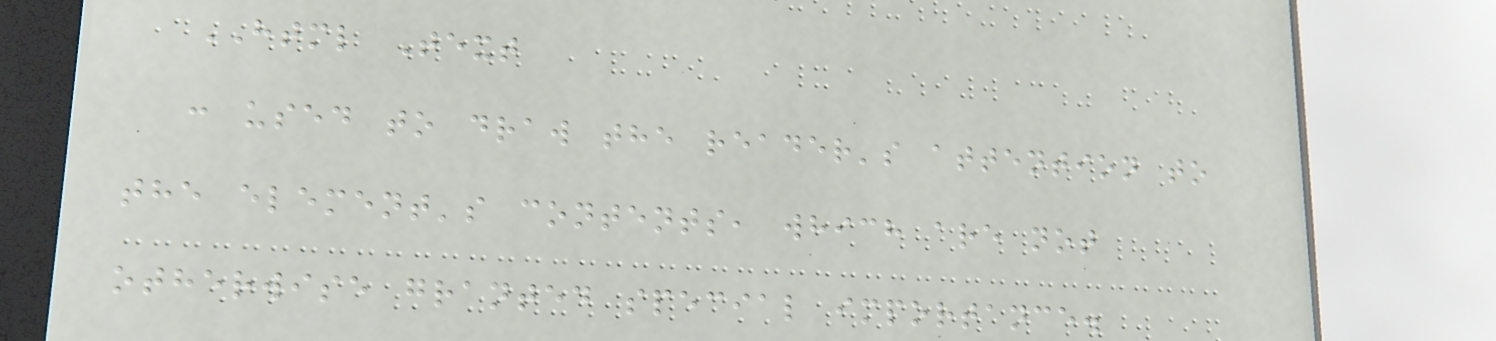HTML Text
: used to draw the reader's attention to
the element's contents, which are not
otherwise granted special importance.
